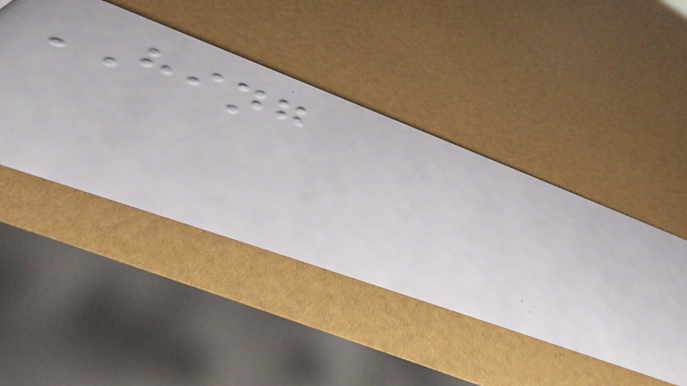HING
